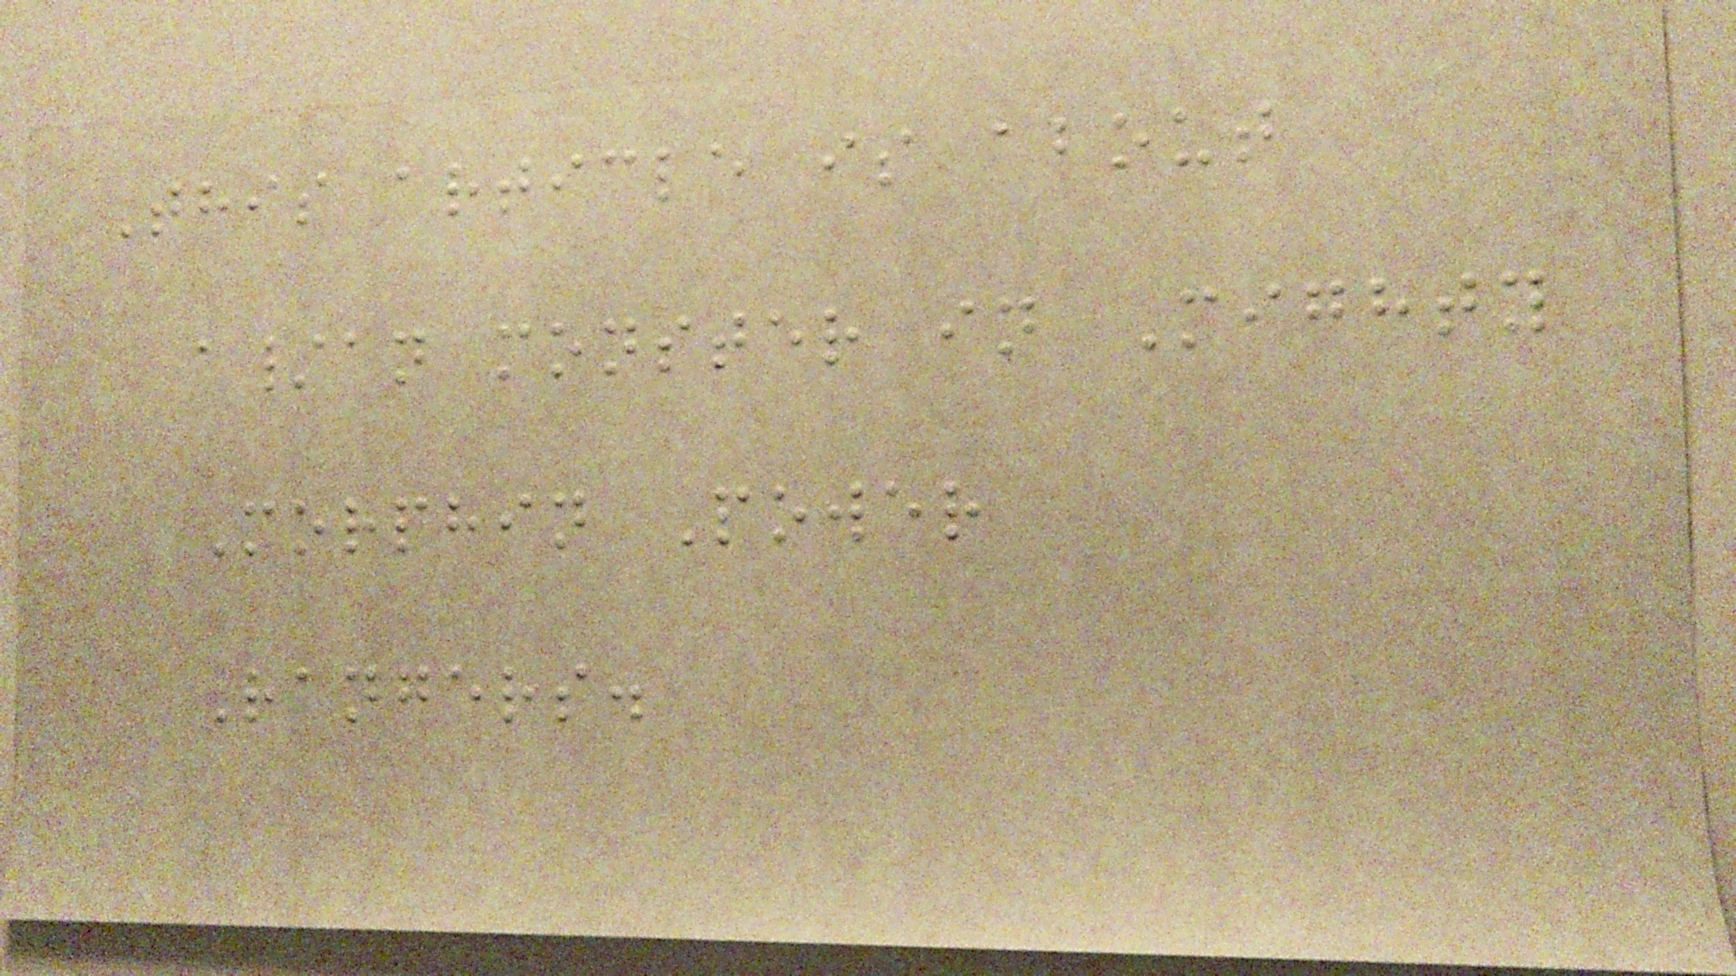This article is about
a/an monster in Mighty
Morphin Power
Rangers.
